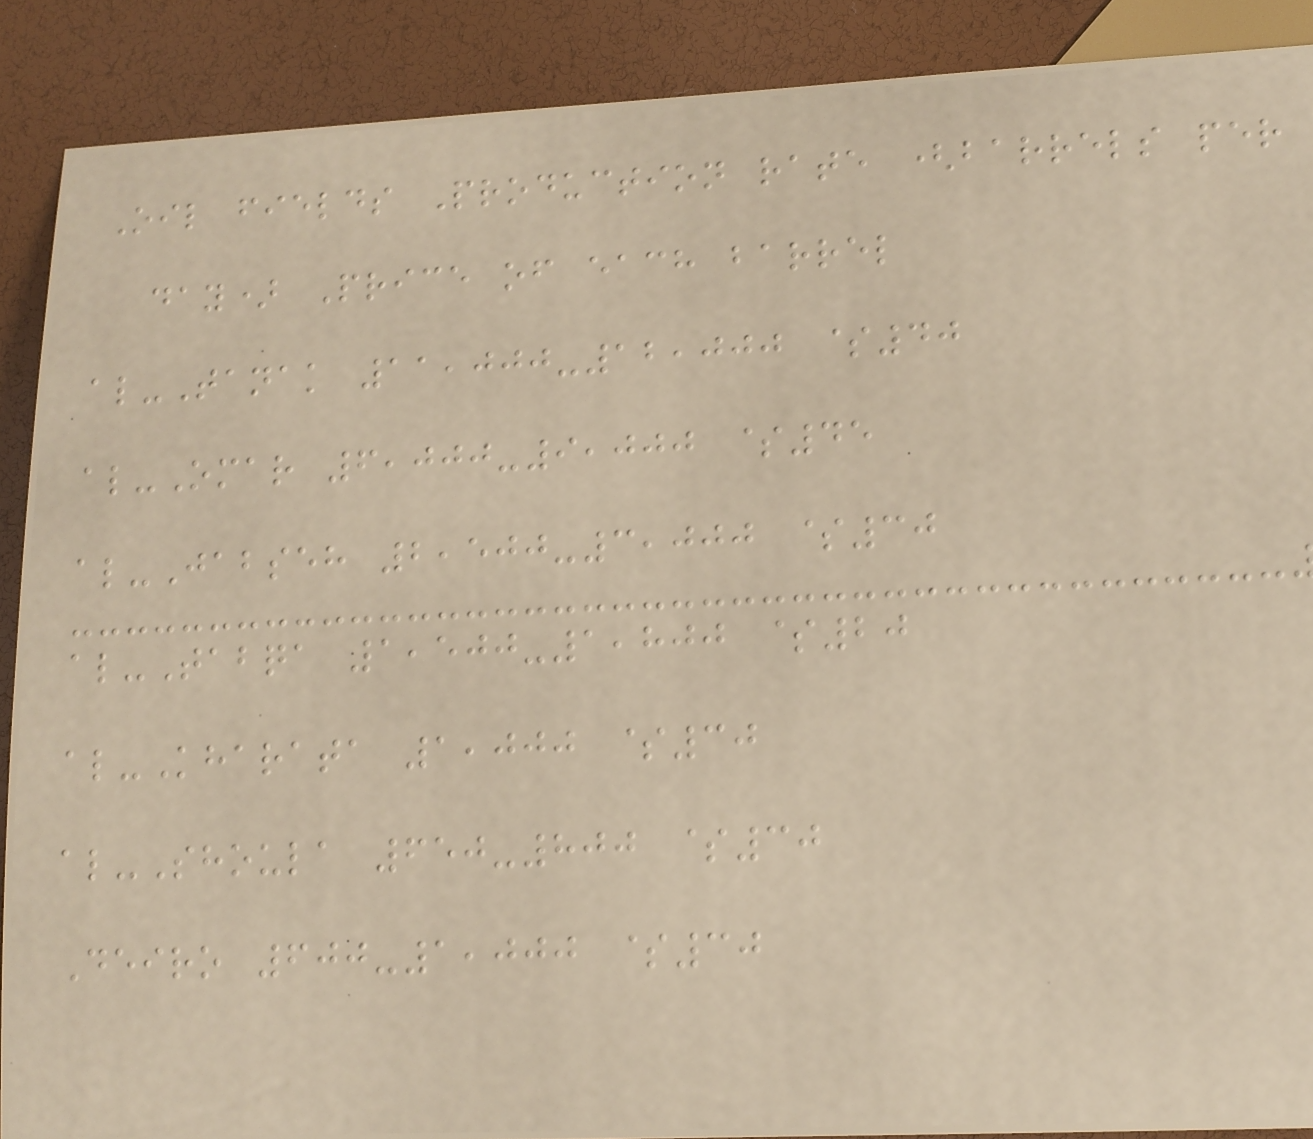Oil fields Production rate (barrels per
day) Price of each barrel
al-Tanak 11,000-12,000 $40
al-Omar 6,000-9,000 $45
al-Jabseh 2,500-3,000 $30
al-Tabqa 1,500-1,800 $20
al-Kharata 1,000 $30
al-Shoula 650-800 $30
Deiro 600-1,000 $30
